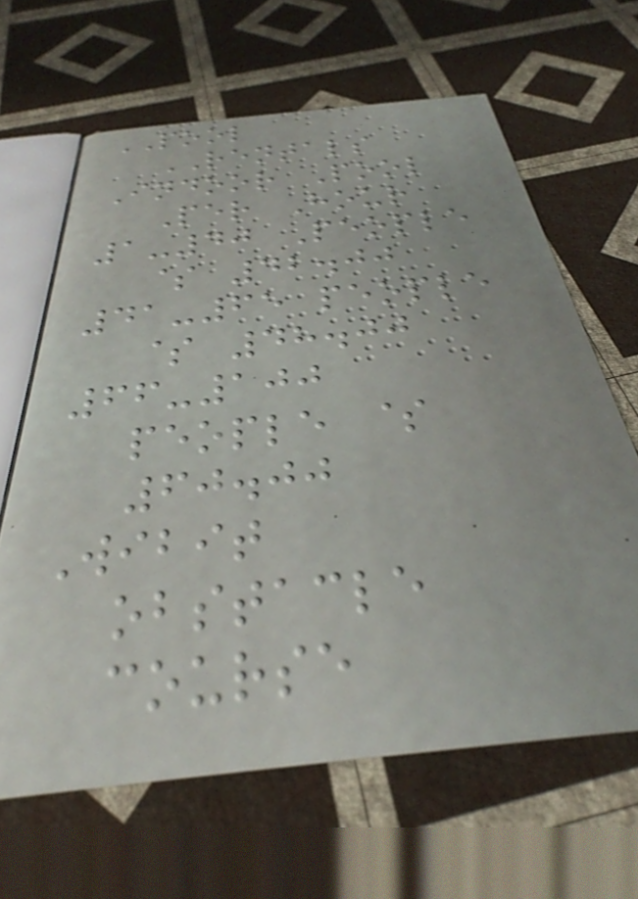POOL
RENTALS
Indoor Pool
Per Hour
1-40 People
$ 42.00
41-65 people
$ 48.00
66-100
people $
60.00
Wibit
obstacle
course
